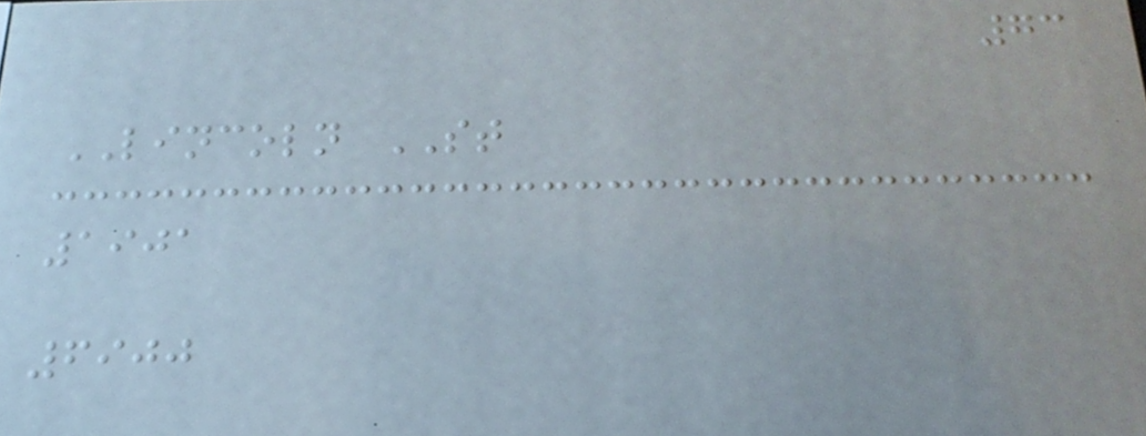73
LINCOLN ST
1901
6900
